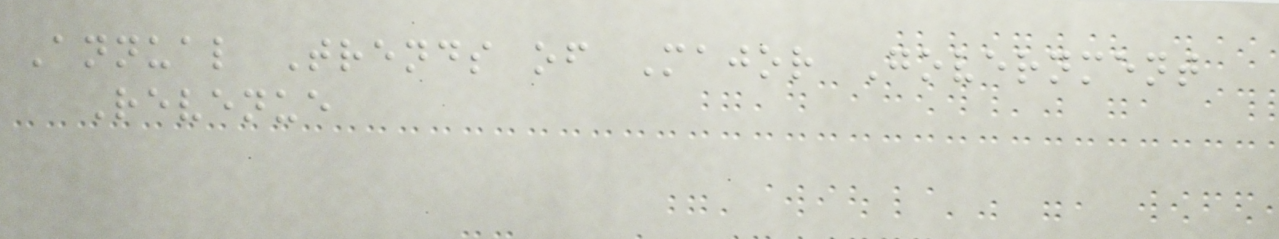Annual Trends of Major Government
Revenue
